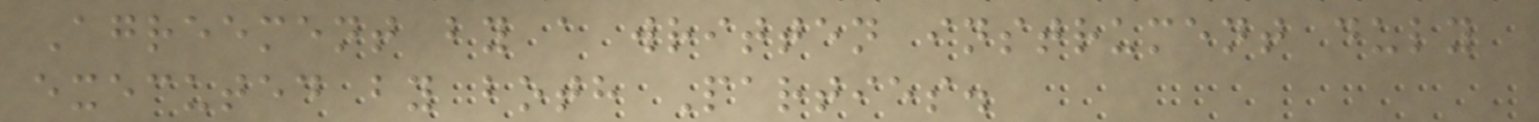Agreement by a written instrument duly
executed by both Parties.
